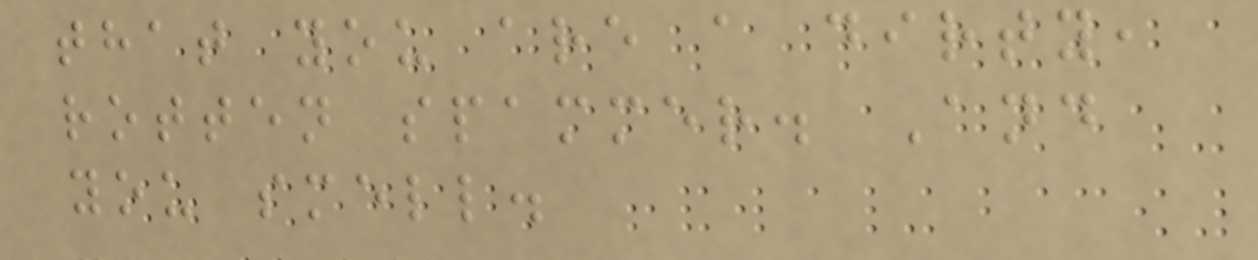that you are a dirty,
rotten spammer. And
you smell.
